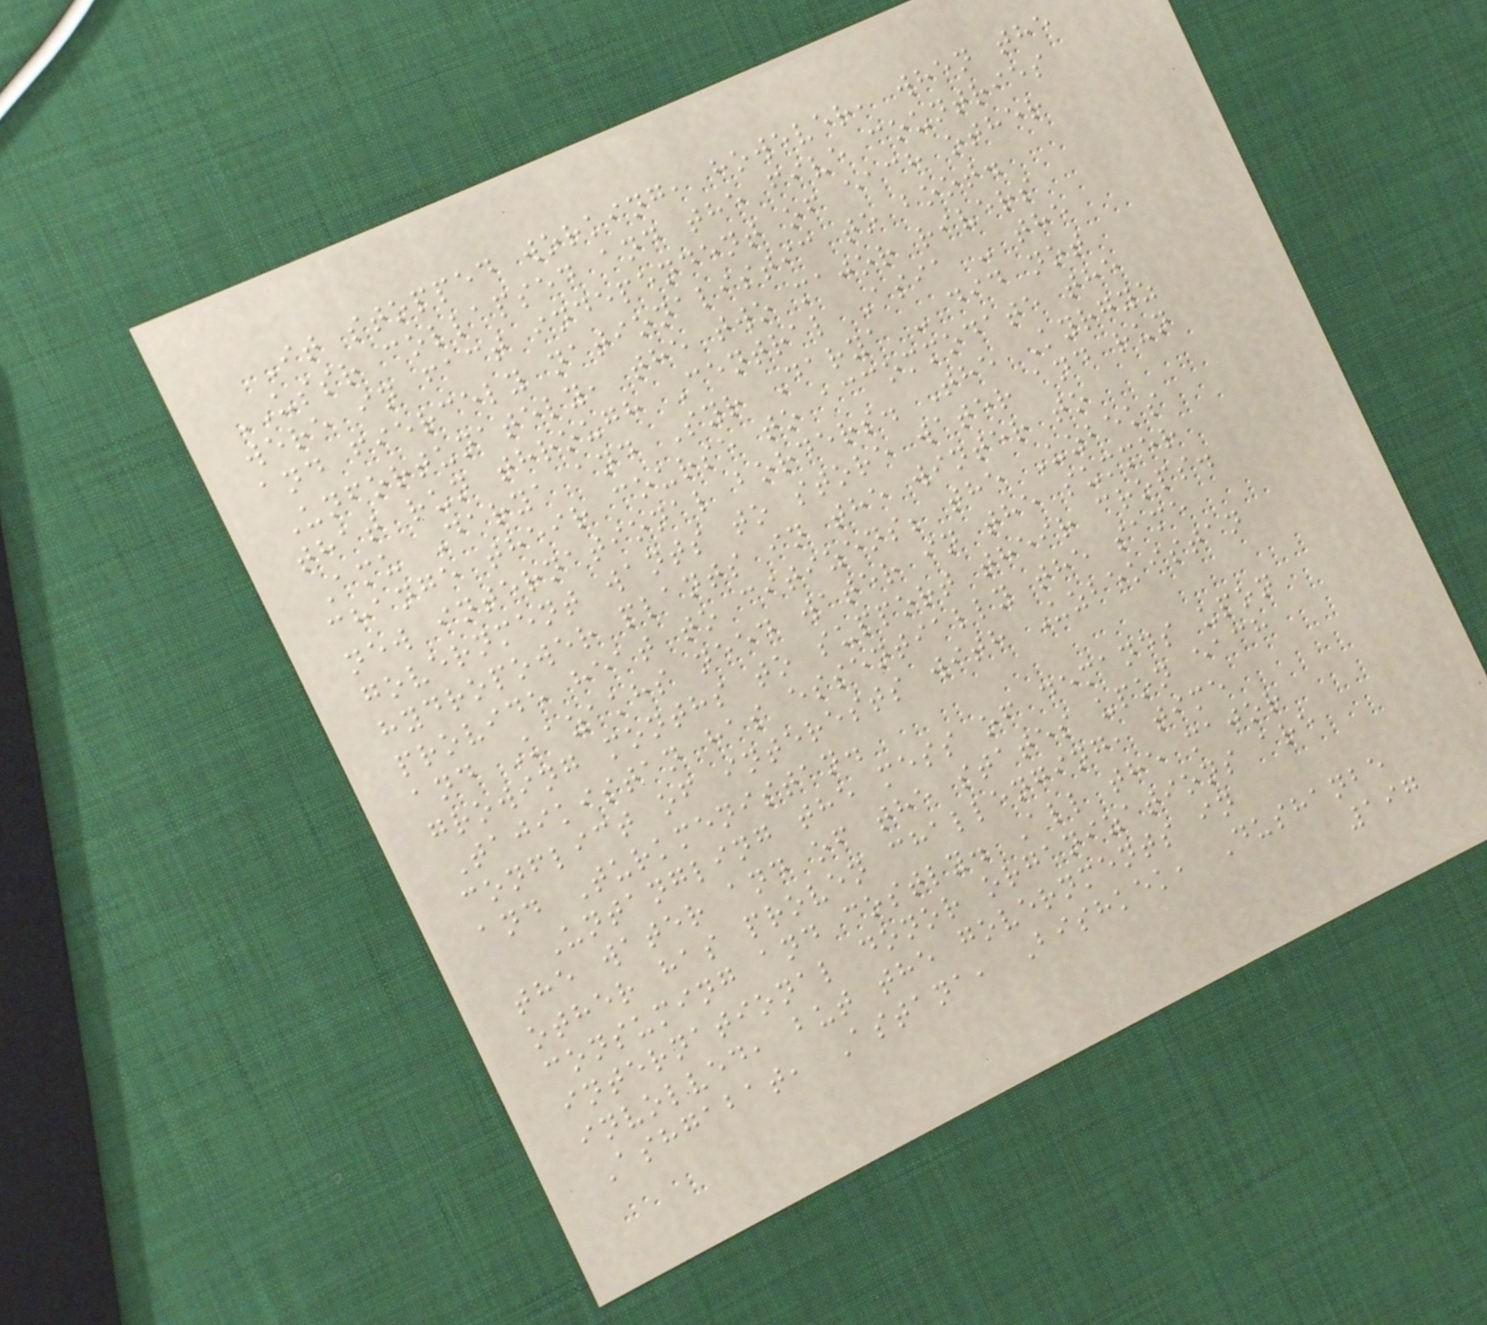It stopped working, however, when the
USSR collapsed and the five countries
were in fact independent of each other
and fiercely nationalistic to boot.
Unfortunately, the two major rivers
that run through Central Asia - the
Amu Darya and Syr Darya - did not
change their course to accommodate the
new international borders. The Kyrgyz
government wants to store water and run
hydropower plants in the winter to
provide heat to citizens; the Uzbeks
and Kazakhs need water in the summer
growing months to support their crops.
Tajikistan has essentially the same
conflict of interests with Uzbekistan
and Turkmenistan.
Untangling the mess of demands upon
the water and of the states upon each
other has proven challenging, time
consuming and costly. All the major
international donor organizations are
involved, but the governments in
Ashgabat, Astana, Bishkek, Dushanbe
197
